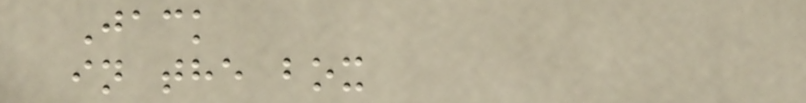Jack
in the box
